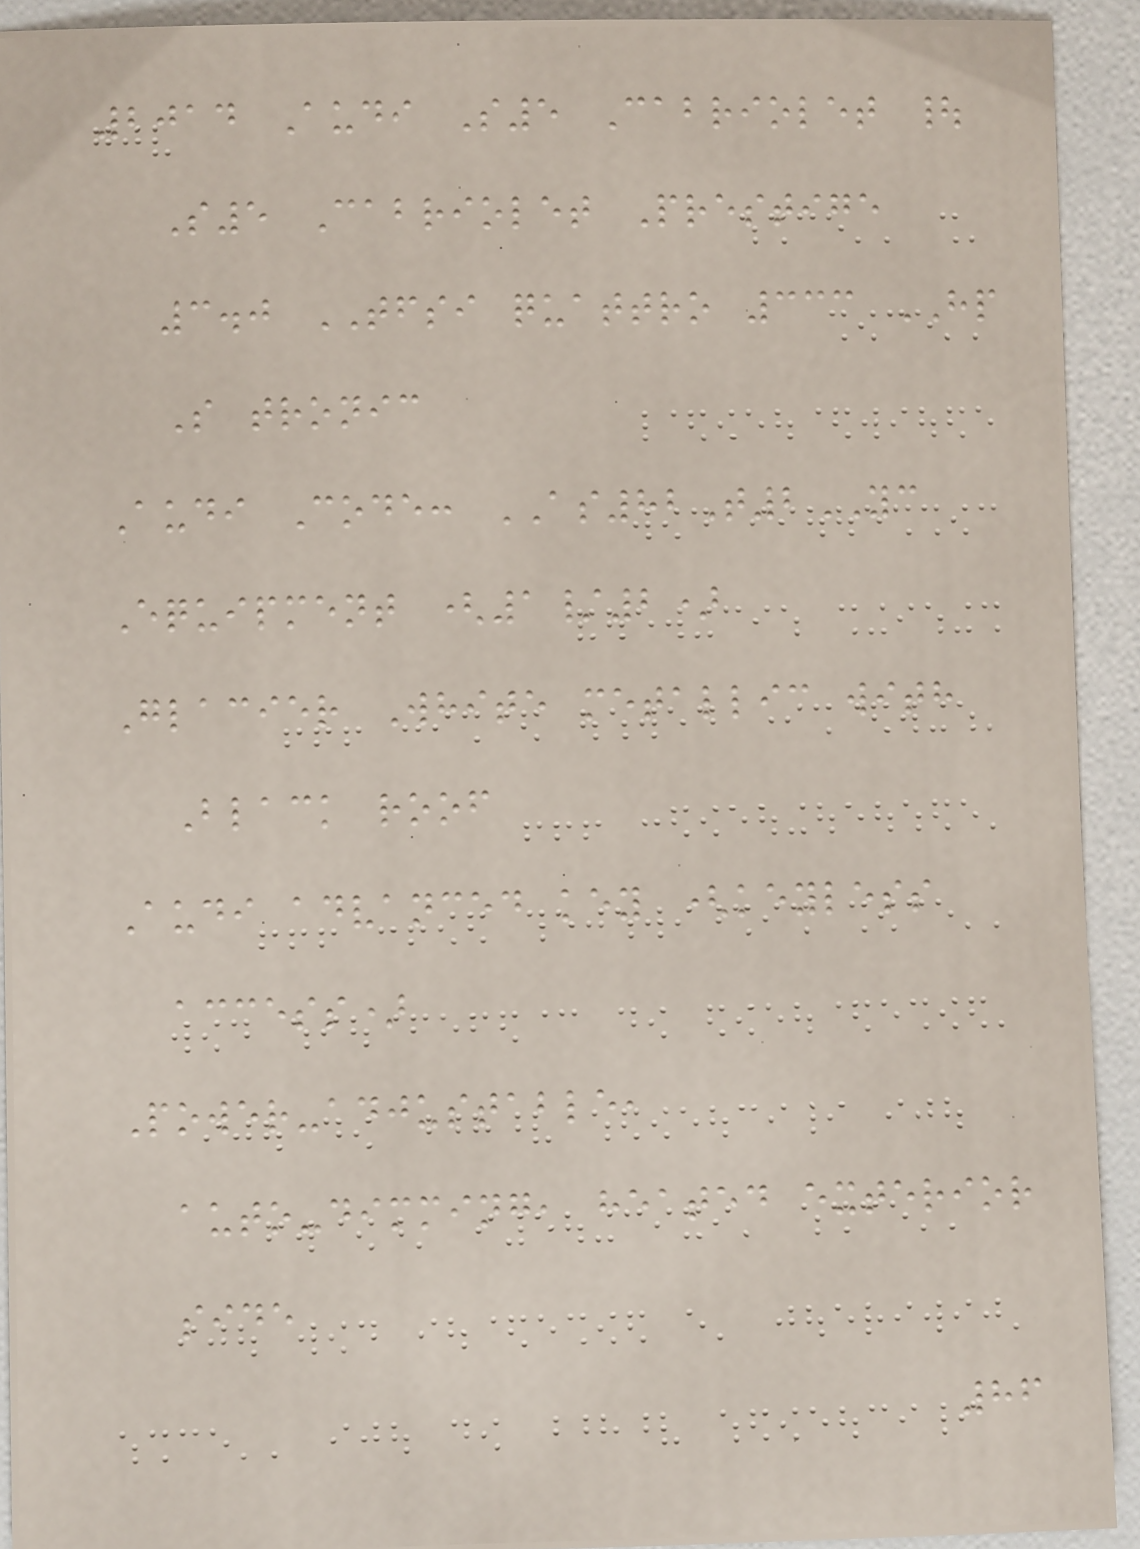2014 Audi S5 Cabriolet |
S5 Cabriolet Prestige
3.0 TFSI quattro 333 HP
S tronic
Audi Code: AS82T2YC
Equipment (1/2)
Glacier White metallic with
Black roof
Audi advanced key (keyless
access)
Power-adjustable,
auto-dimming, heated exterior
side
86
